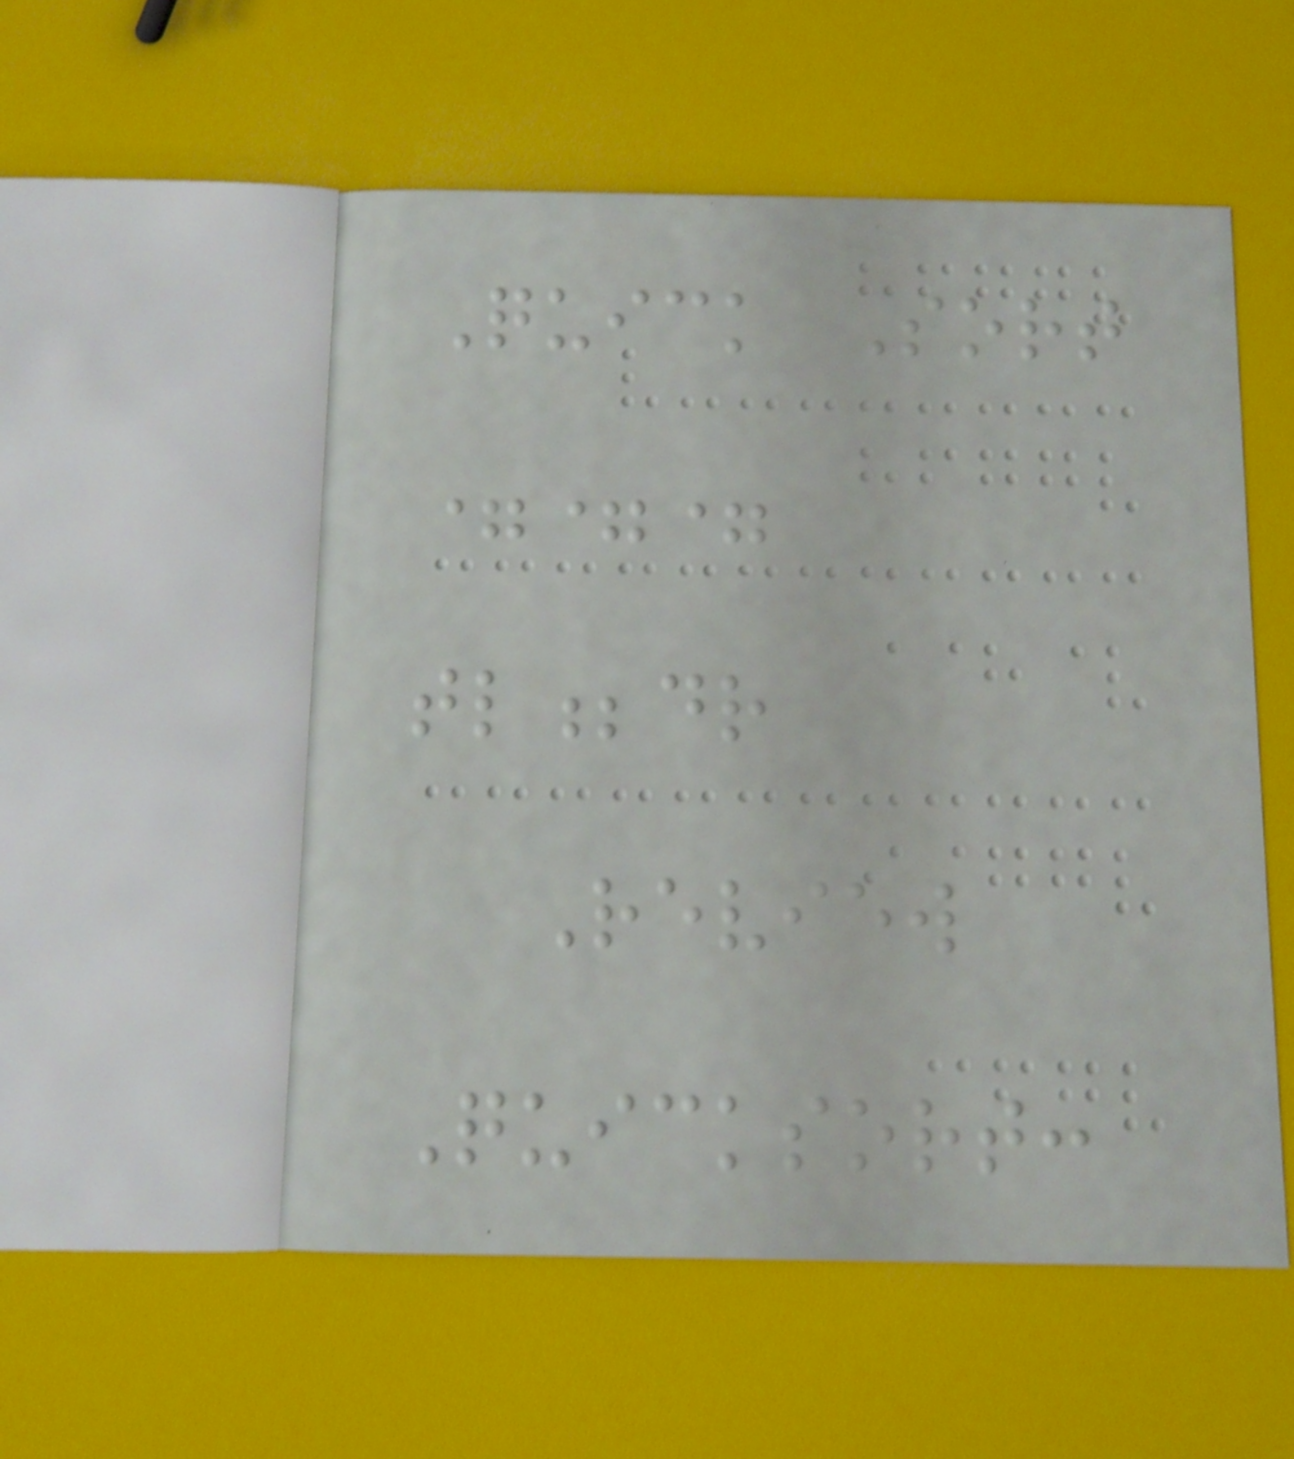Quick Sort
===
tl;dr
Review
Quicksort:
